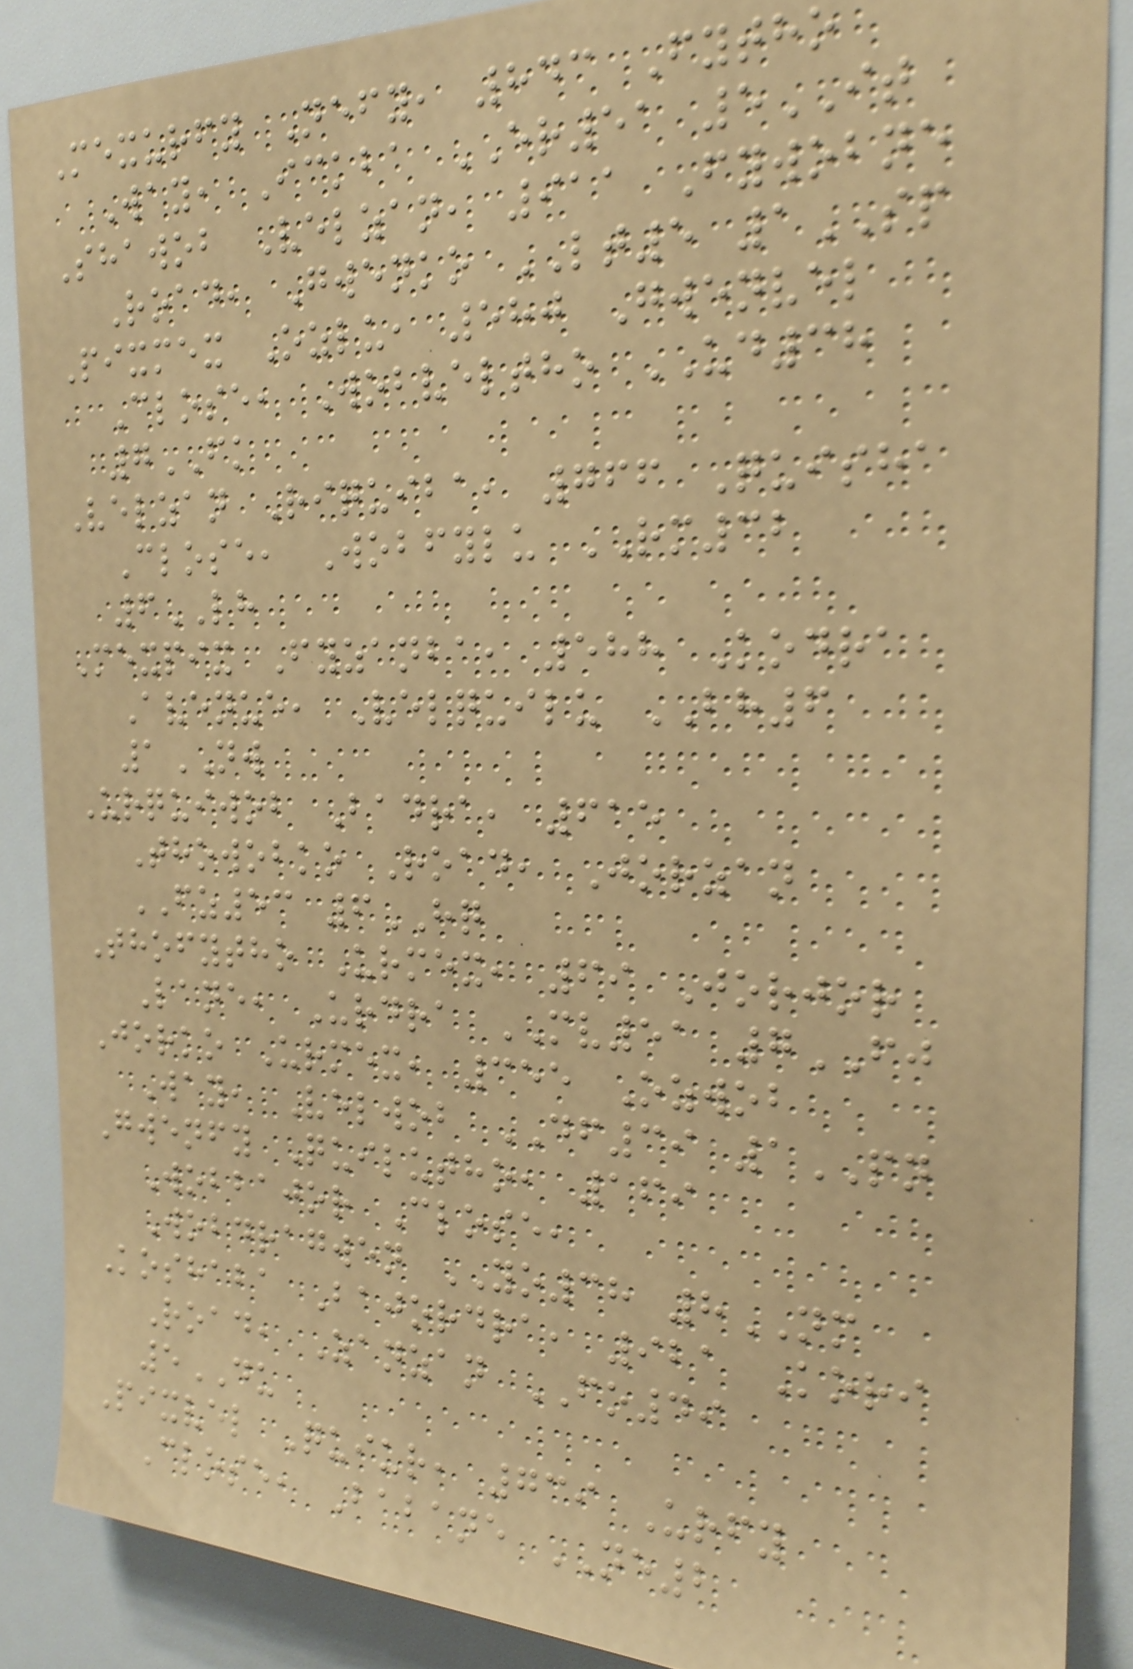Mexurfy Nefy, 843 Fytho
Way, Ickba ER51 5IT
Shawob Velzan, 911 Fywobne
Road, Gwenko LT5 1SP
Pixmex Ozlu, 580 Gwenvel
Close, Wobveltho UD38
7FK
Velzan Riquiba, 766 Quisha
Close, Wobfylu RM32
6LH
Mexpix Fyzanba, 588 Kodra
Avenue, Velquilu BH6
1NW
Urquiwob Badra, 615
Thowobko Road, Jorzan
FZ53 6HQ
Thofytho Urmex, 69 Jorjor
Lane, Urdra MV51 7FJ
Jorko Urmex, 355 Ozwob
Way, Velwob DF39 1PN
Gwenfy Quilutho, 169
Wobbajor Close,
Wobdragwen YO38 8NM
Koshaba Bajordra, 921 Kori
Road, Zanzan FO49
5DU
Pixvel Quiur, 739 Urfy
Close, Babane NE2
